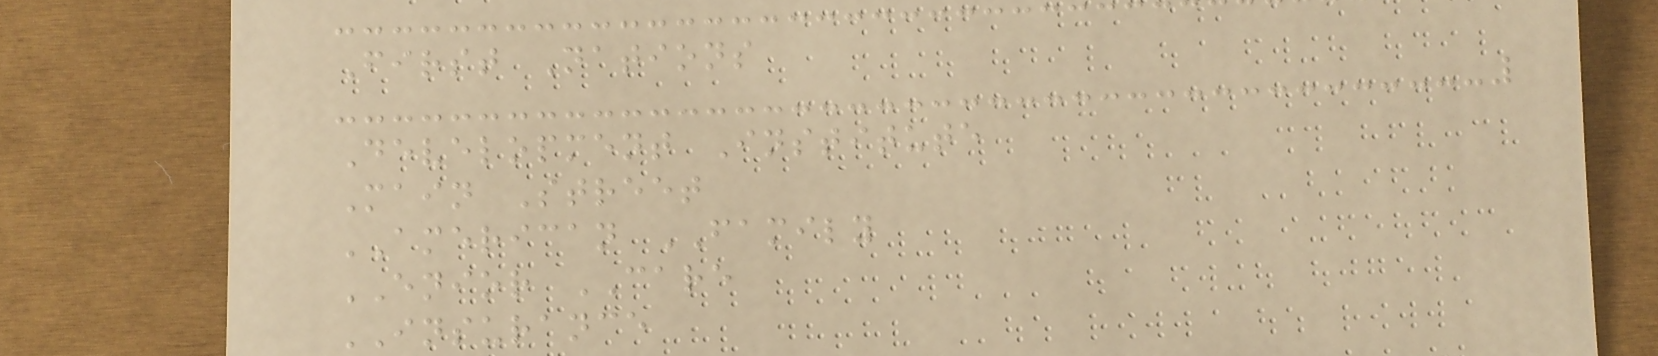First Nations
Development Institute
Main Street
AMERICAN FAMILY
ENIOR CARE
INSURANCE
